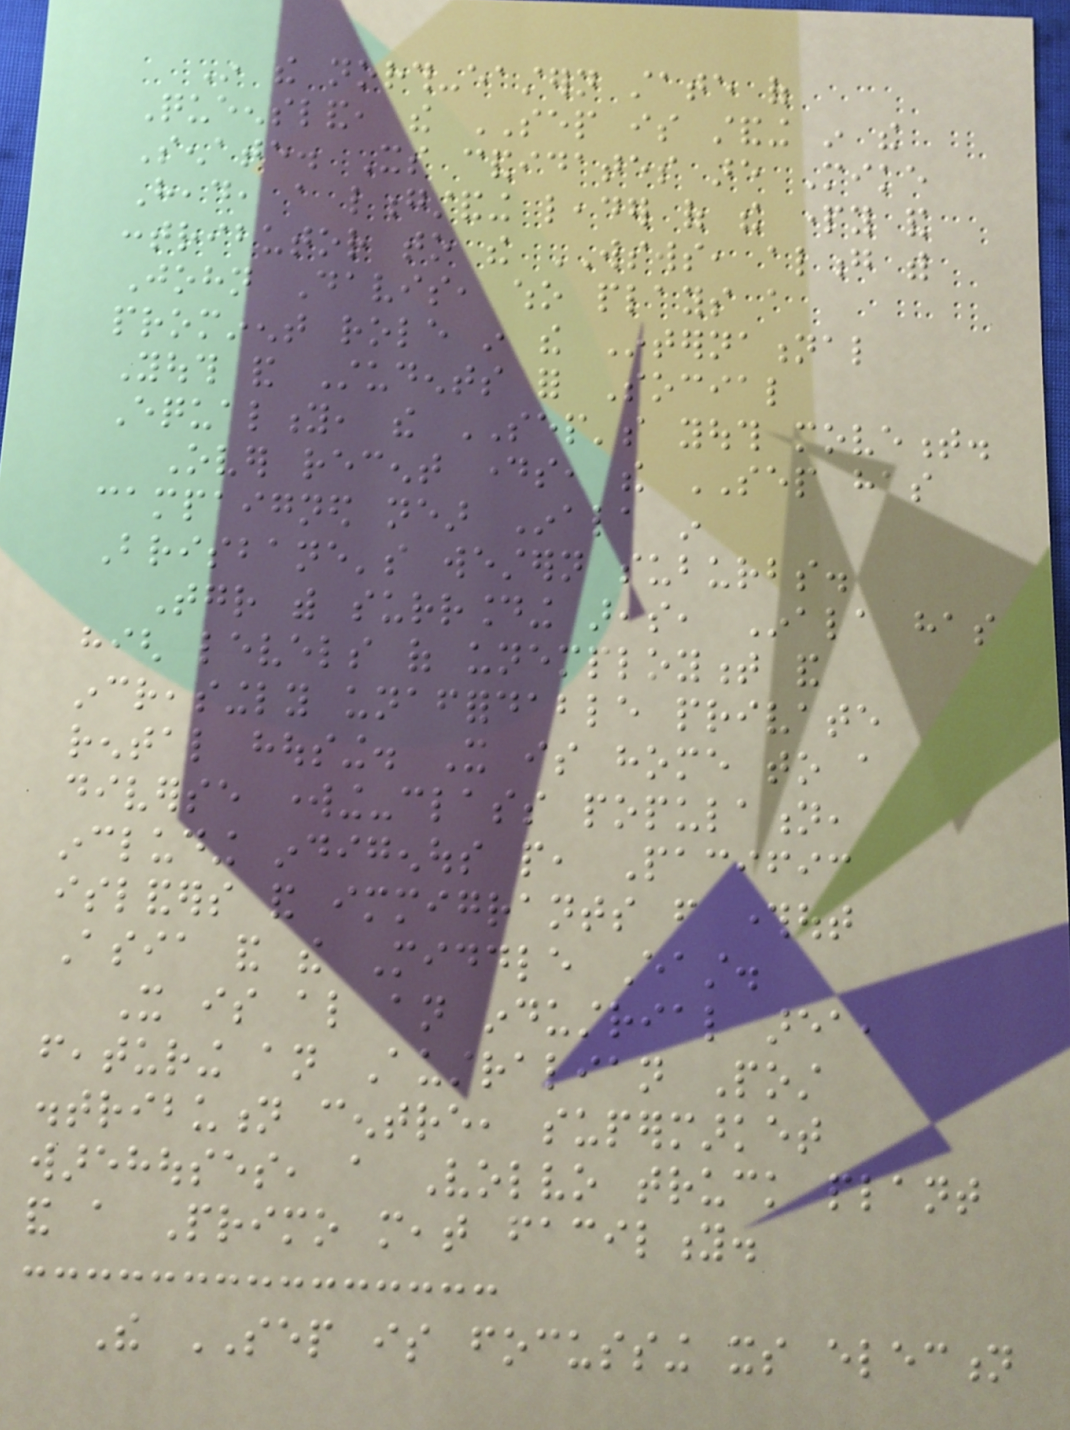In the north-eastern state of
Queensland, the SEP is standing in the
Senate. Its candidates are Mike
Head, a longstanding leader of the party and
contributor to the WSWS, along with
John Davis, who plays a
prominent role in the International
Youth and Students for Social
Equality, the SEP's youth movement.
Over recent days, the SEP has
campaigned near Inala in
Brisbane's western suburbs.
Together with surrounding areas, Inala has
high levels of unemployment and
increasingly unaffordable private
rental housing. It is home to a
diverse working-class population,
including indigenous people, Pacific
islanders and immigrants from throughout
Asia and the Middle East.
It is also an industrial area,
featuring an Australian Post
distribution centre, supermarket
warehouses, a Volvo truck plant
and a Primo meat facility.
The SEP is focussing its election
